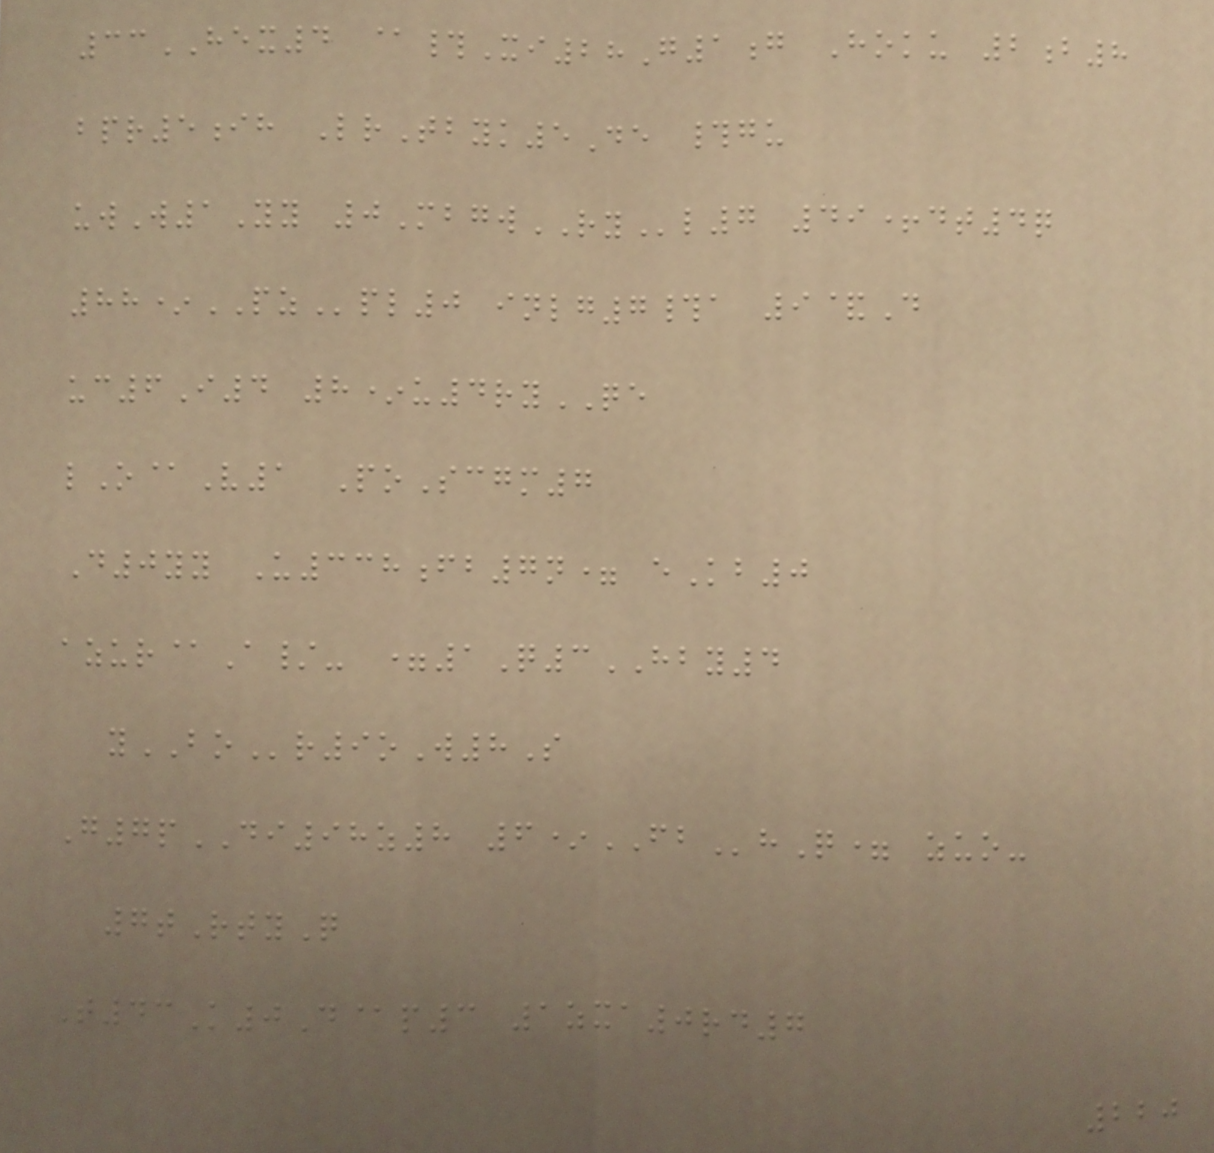33HEX4 @#Xi28G1g Hoku 2b8
bpr5ih LrTbyk5De #gu
uwW1Yy 0MbgwRYl7 49+dt4q
88*PZpl0 inlg7#a 9&D
uc6I4 8*u4ryQE
lO@V1 PoScgm7
D0yy U338fb7n= eKb0
azur@A/- =1Q3HBY4
yBOr9oW8S
G7pDI98z8 6*FBhQ= zuo-
7tRtyQ
T43K0D@p3 1zxa0rd7
220
